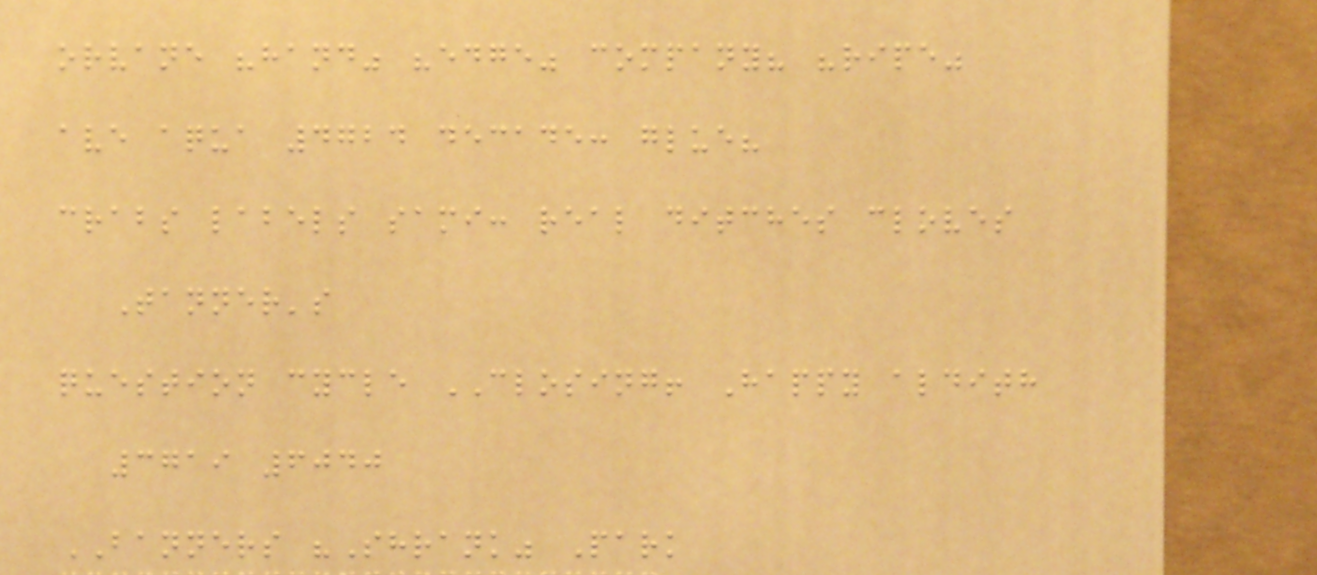orvane "hand" "edge" company? "ripe"
ave aqua 4724 decade: glue?
crabs labels sami: real ditches cloves
Tanner's
question cycle CLOSING! Happy aldith
3719 6040
BANNERS "Shrank" Park
